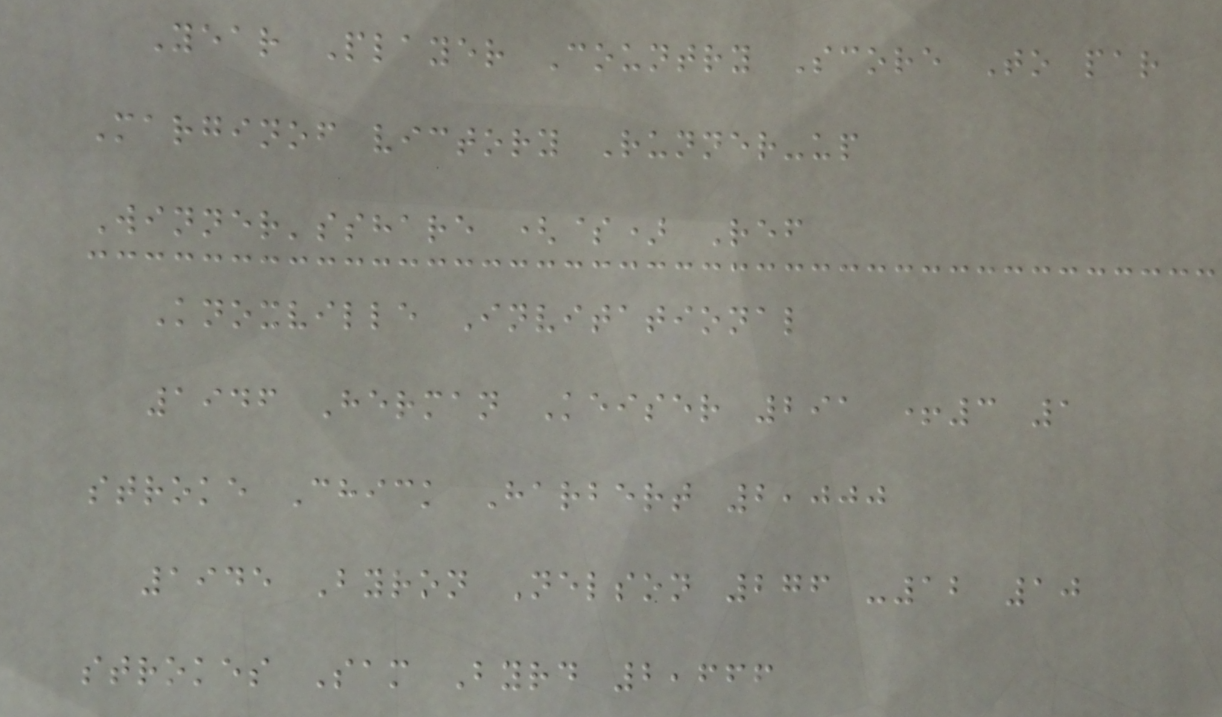Year Player Country Score To par
Marginof victory Runner-up
Winner'sshare ($) Ref
Knoxville Invitational
1946 Herman Keiser 291 +3 1
stroke Chick Harbert 2,000
1945 Byron Nelson 276 -12 10
strokes Sam Byrd 2,666
